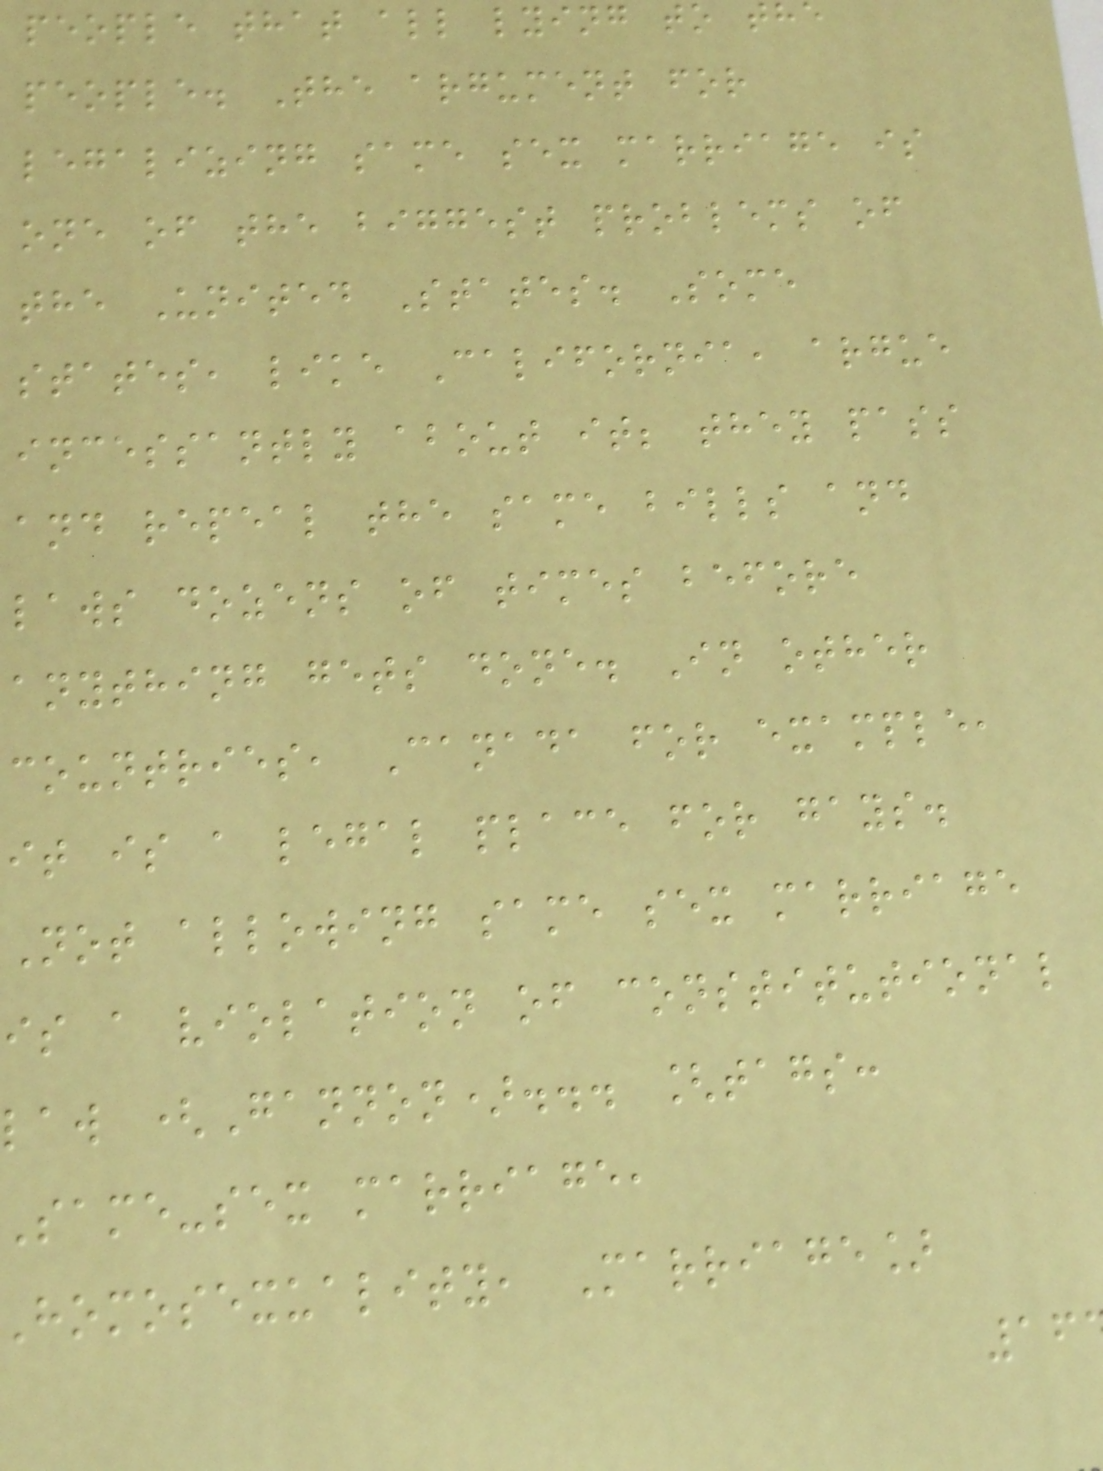people that all lying to the
people. The argument for
legalizing same sex marriage is
one of the biggest problems of
the United States. Some
states, like California, argue
incessantly about it; they pass
and repeal the same bills and
laws dozens of times before
anything gets done. In other
countries, Canada for example,
it is a legal place for gays.
Not allowing same sex marriage
is a violation of constitutional
law (Gannon)... [tags:
Same-sex marriage,
homosexuality, Marriage]
